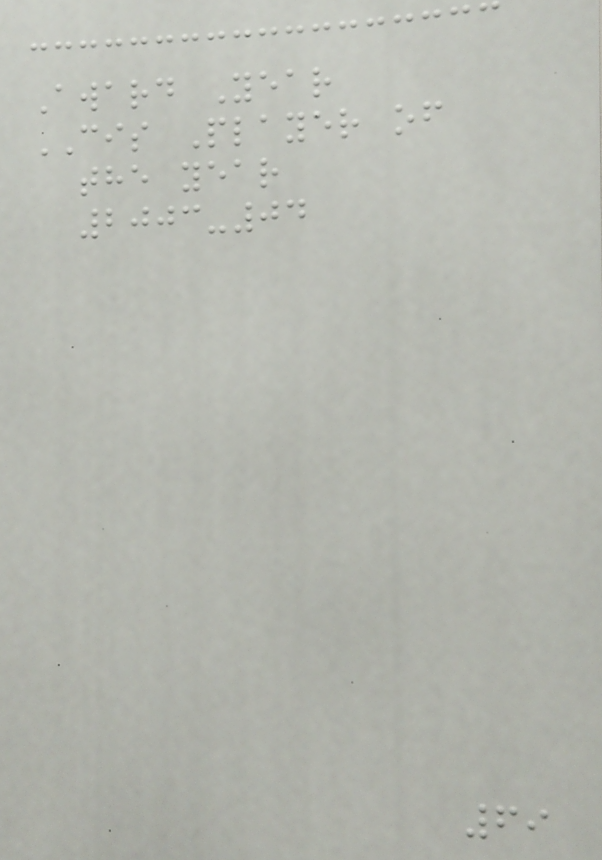Award Year
CIS Player of
the year
2003-04
69
